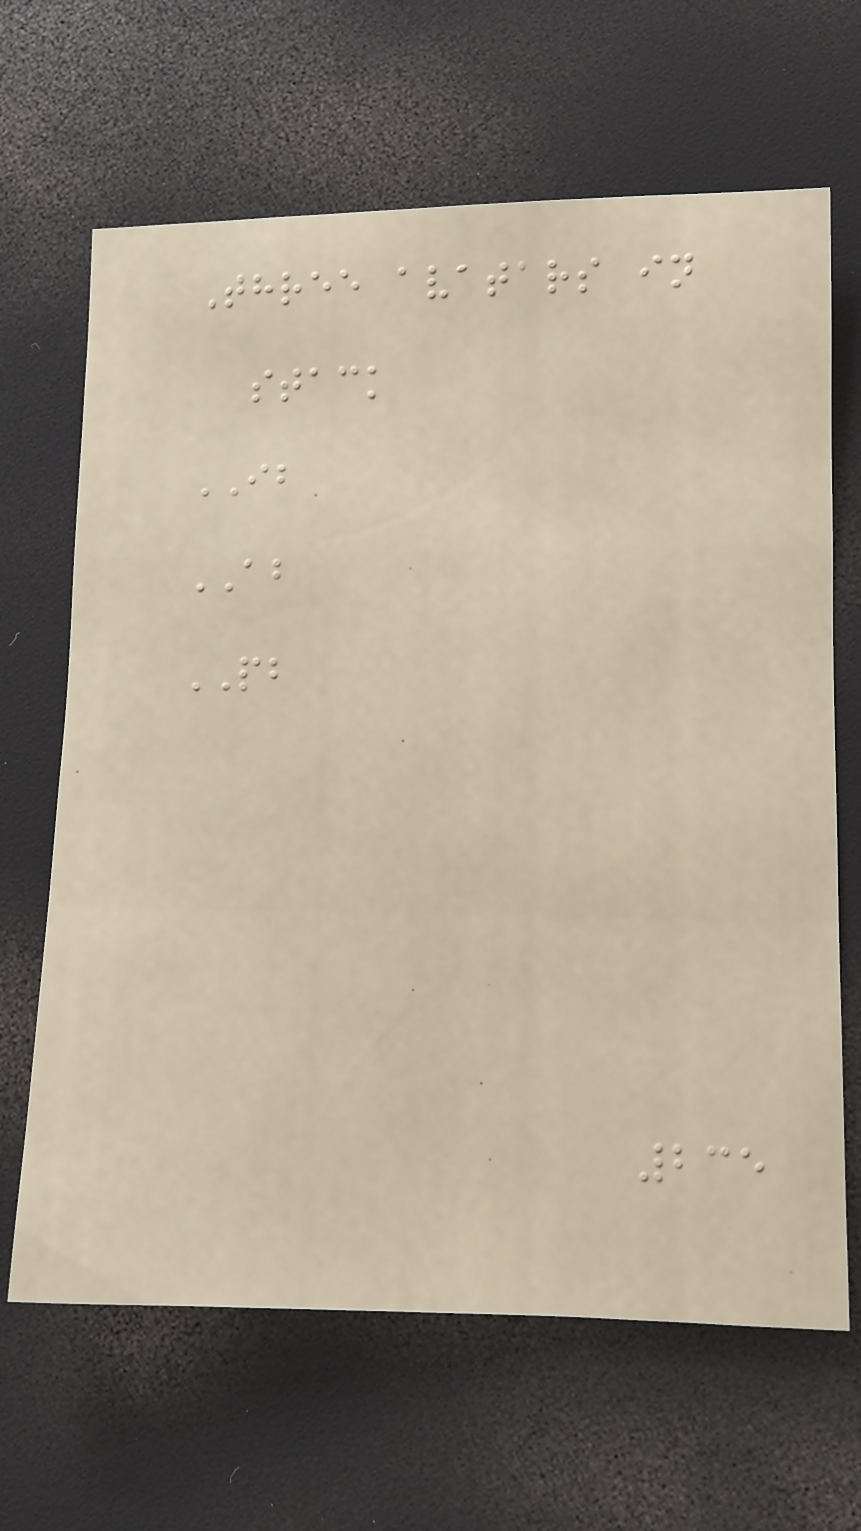Three avatars in
stack
IB
AB
PB
235
